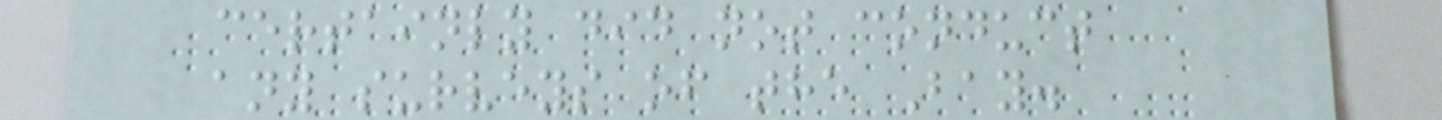certainly did not conduct
any surveys of the Bay.
